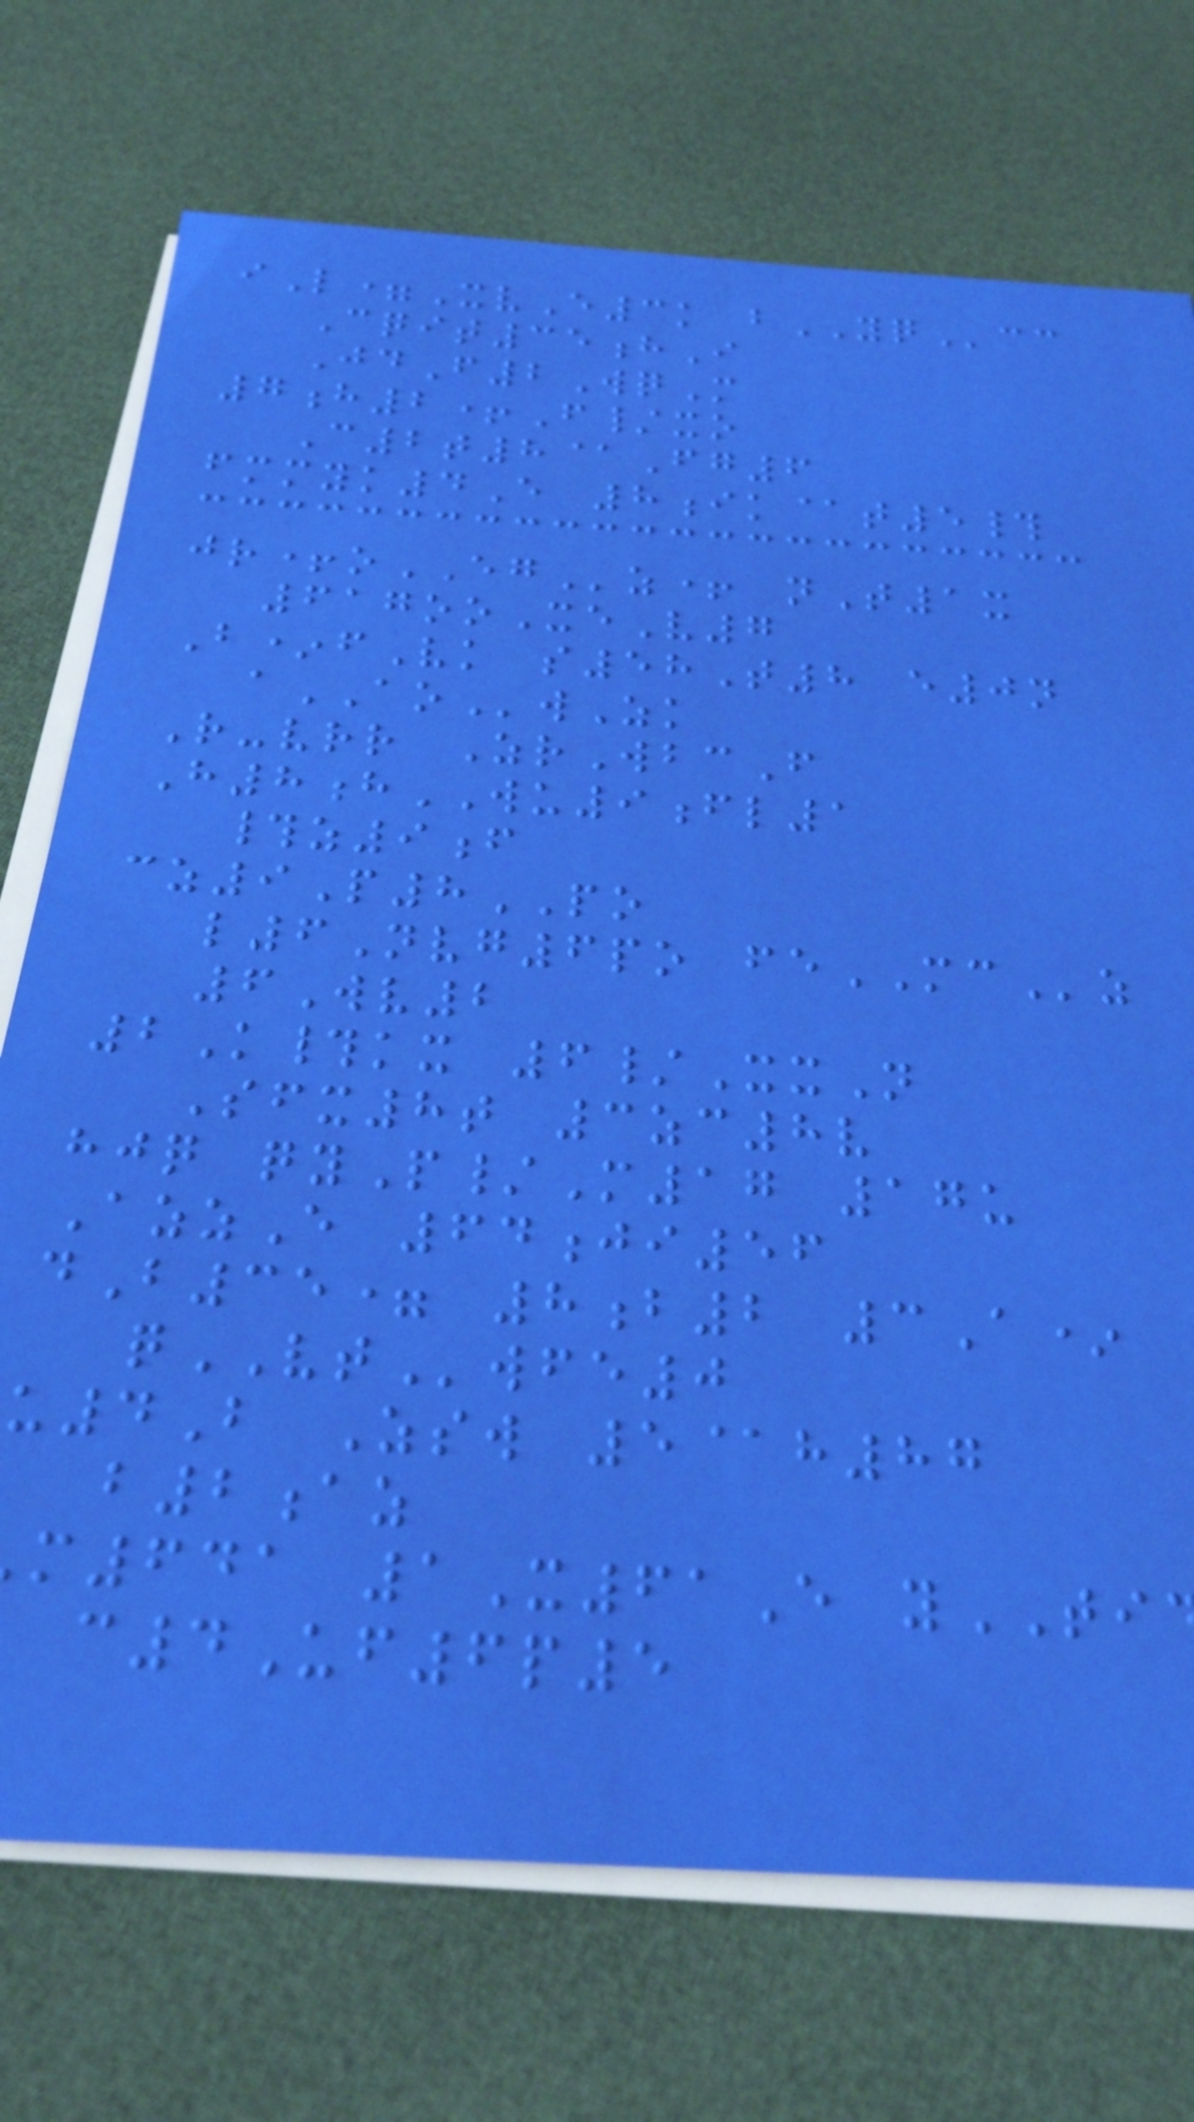iL=XvE3k bYQcc
Cqit35hI
JdF2WqM
7h2+F/xo
C2t8@Fg6
fmmyk4E 8ik@t5#
jr+oEGz+ nT1x
617ooXeV7
B*fVk s58T8 e0n
aAOwZk
R-vrr ZrWbcF
H8hWU9fl1
#z9f
cz9P8PO
l6Nvg6po feMCz
6Wv2
2K#kx 6/XxN
Sfx8t 3zc8v
hjq qyP/M17 17u
AzzE 64ji56
dB35= 8b2 3A*
qVTwfe0
u4B Zsw 5@h87
b2az
m641 1X61E yTI
c4Uf6p5
